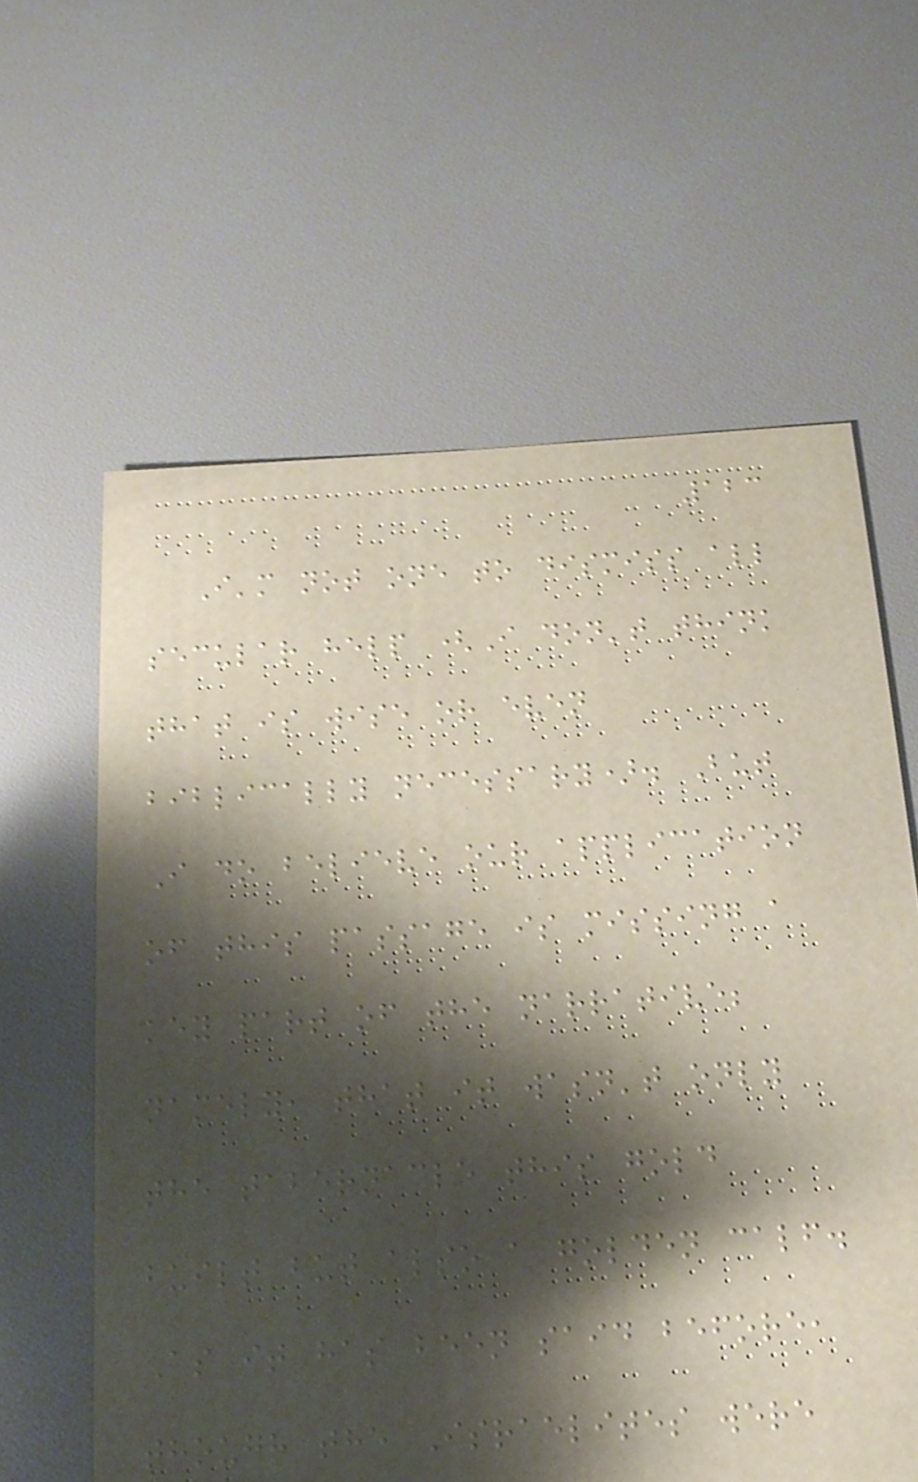123
I'm not one to dismiss all
secular help (I don't think
that is wise or even
biblically necessary). But
I do believe our application
of this passage is missing a
key part of the narrative;
namely, that it wasn't only
the tabernacle this gold
built but also a golden calf.
As it has been said before,
though the Israelites were
